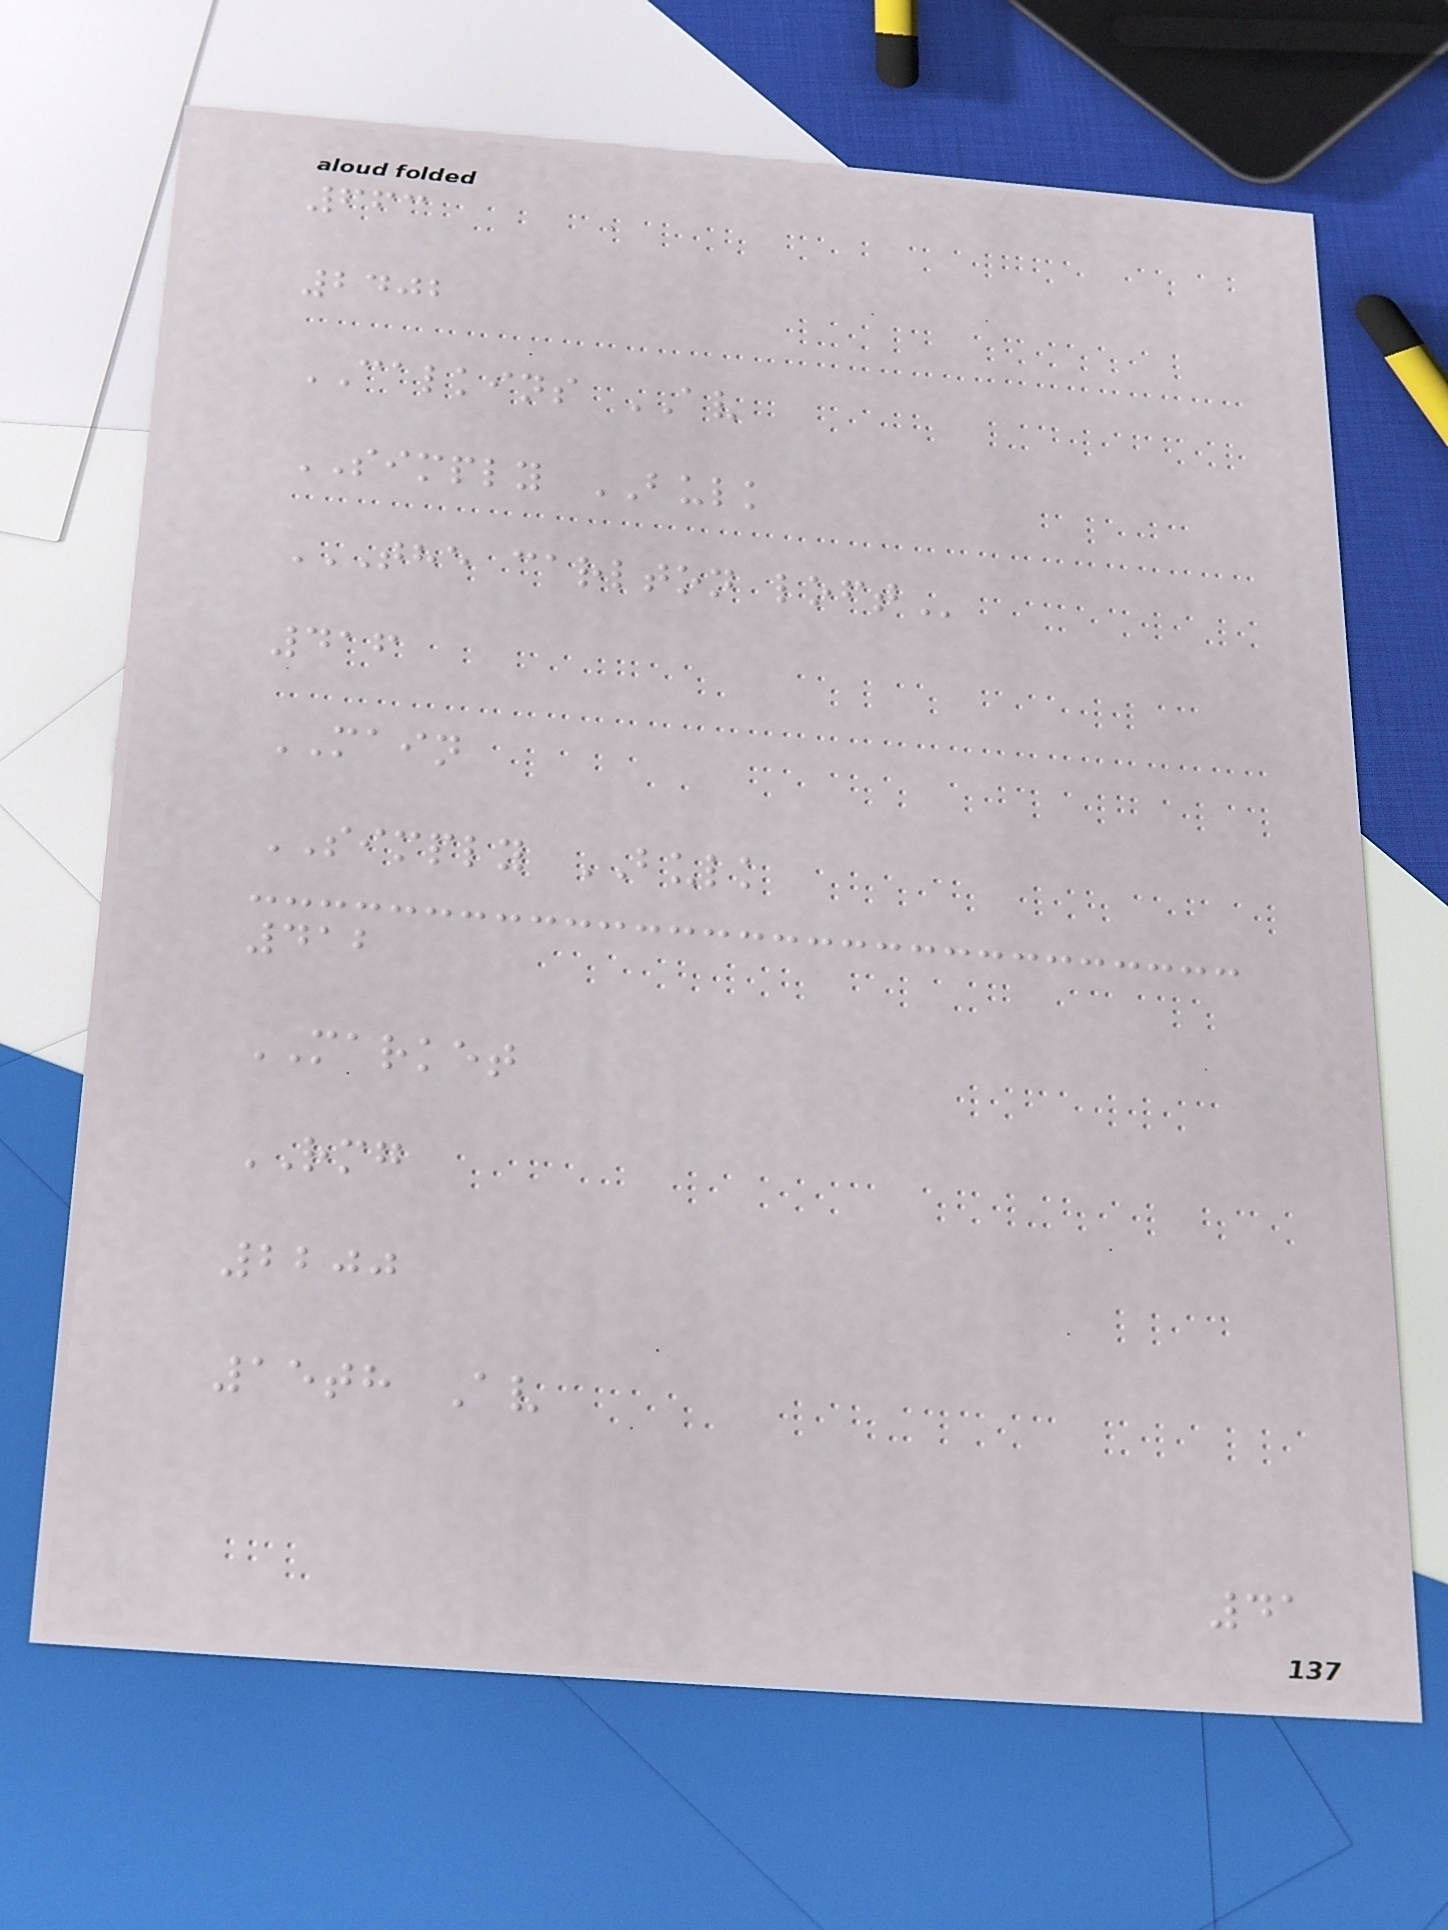663
2402
CALKINS AV
SIMPLY BULK
THE CARLTON LOFT
416
MAIN
SIMPLY BULK
412
MARKET
RMG
2200
15th Av
41
